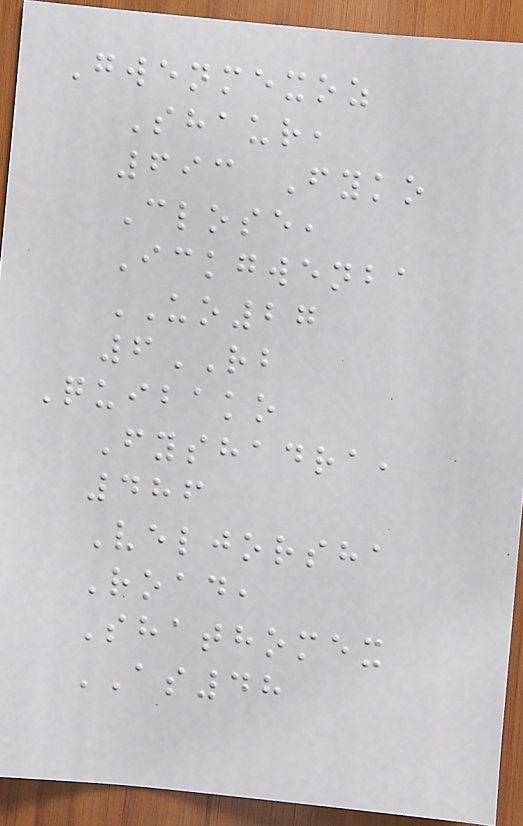Gwenmexoz
Shaur,
693 Fyko
Close,
Ickgwenba
UO27
6RB
Quibako
Fyshadra,
486
Veljorsha
Road,
Shathomex
AS48
